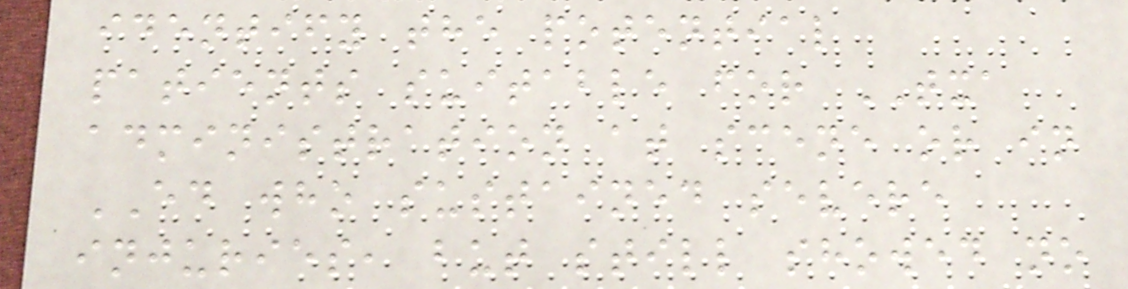identify the potential
patients suitable for TXA
administration at scene or in
ED who sustained severe
injuries, but still showed no
